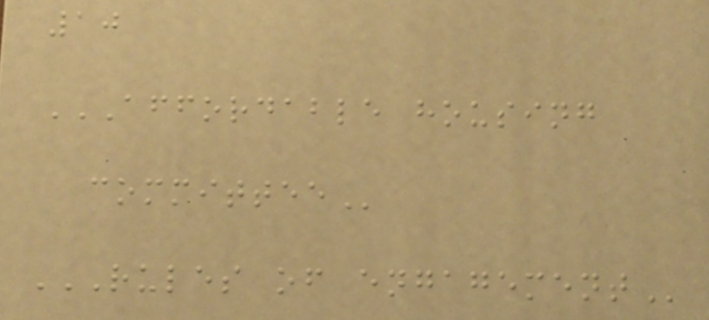10
AFFORDABLE HOUSING
COMMITTEE
RULES OF ENGAGEMENT
